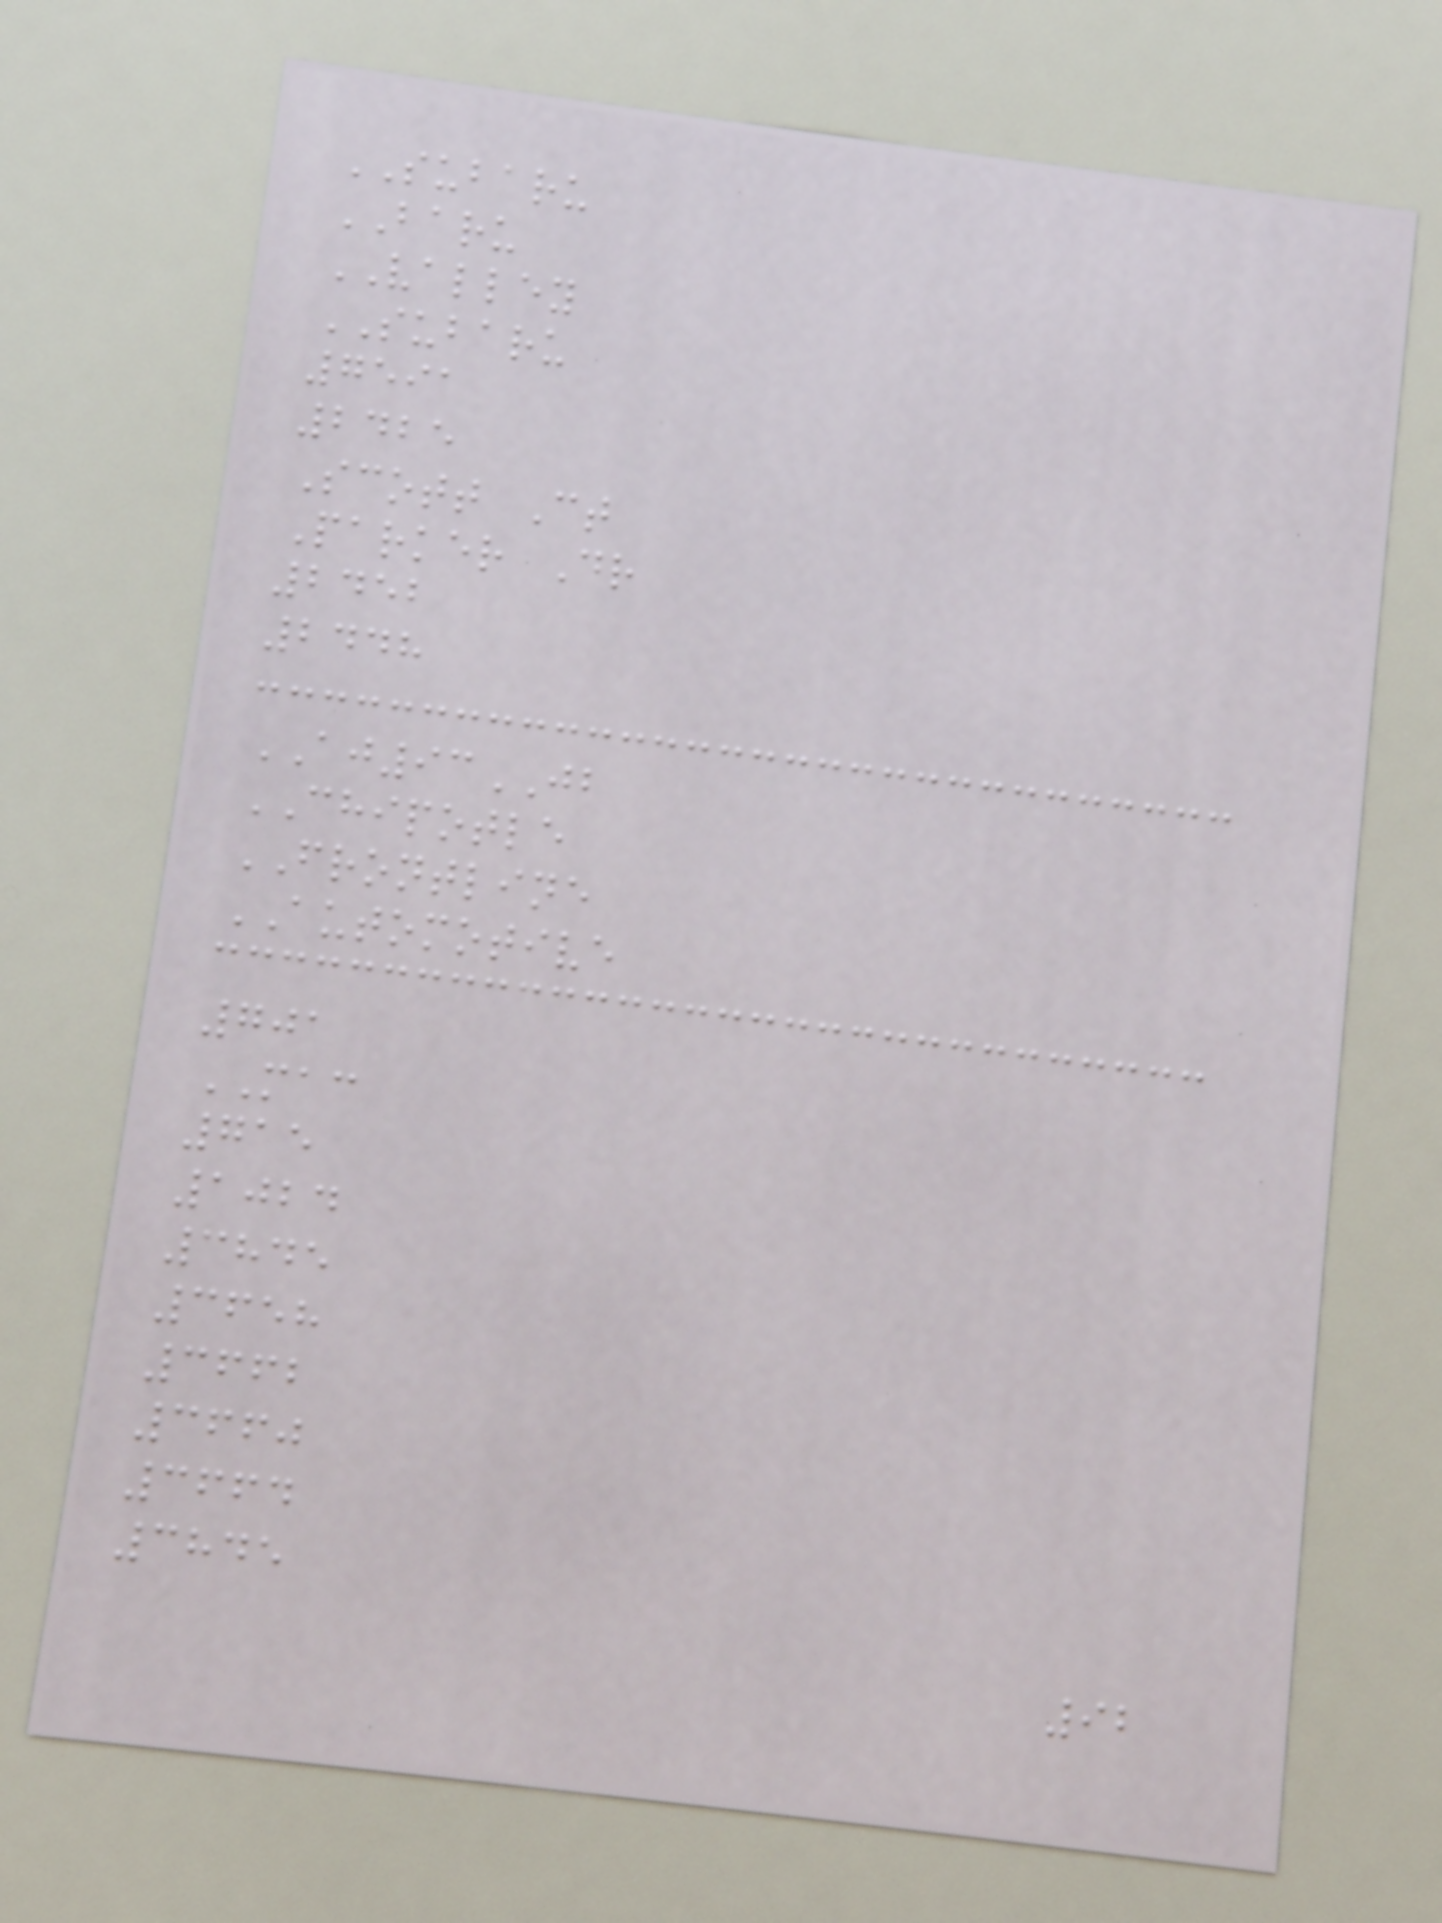SUBARU
BARU
VALLEY
SUBARU
7591
2425
Scott Ct
Parker Dr
2452
2448
AJ93JB
CHIPOTLE
FRONTLINE
AUTOMOTIVE
701
MAC
715
1024
3845
3658
3662
3660
3664
3845
92
